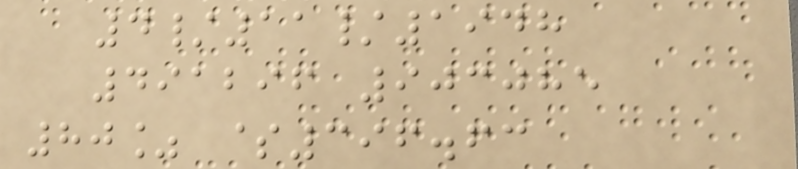4/11/1948
491296 903085
80% $396.63
